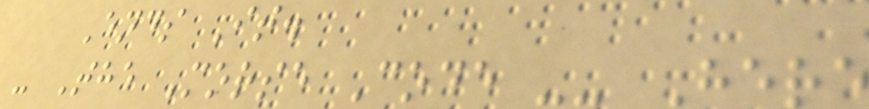Ends It.
- The Morse Code -- Here
